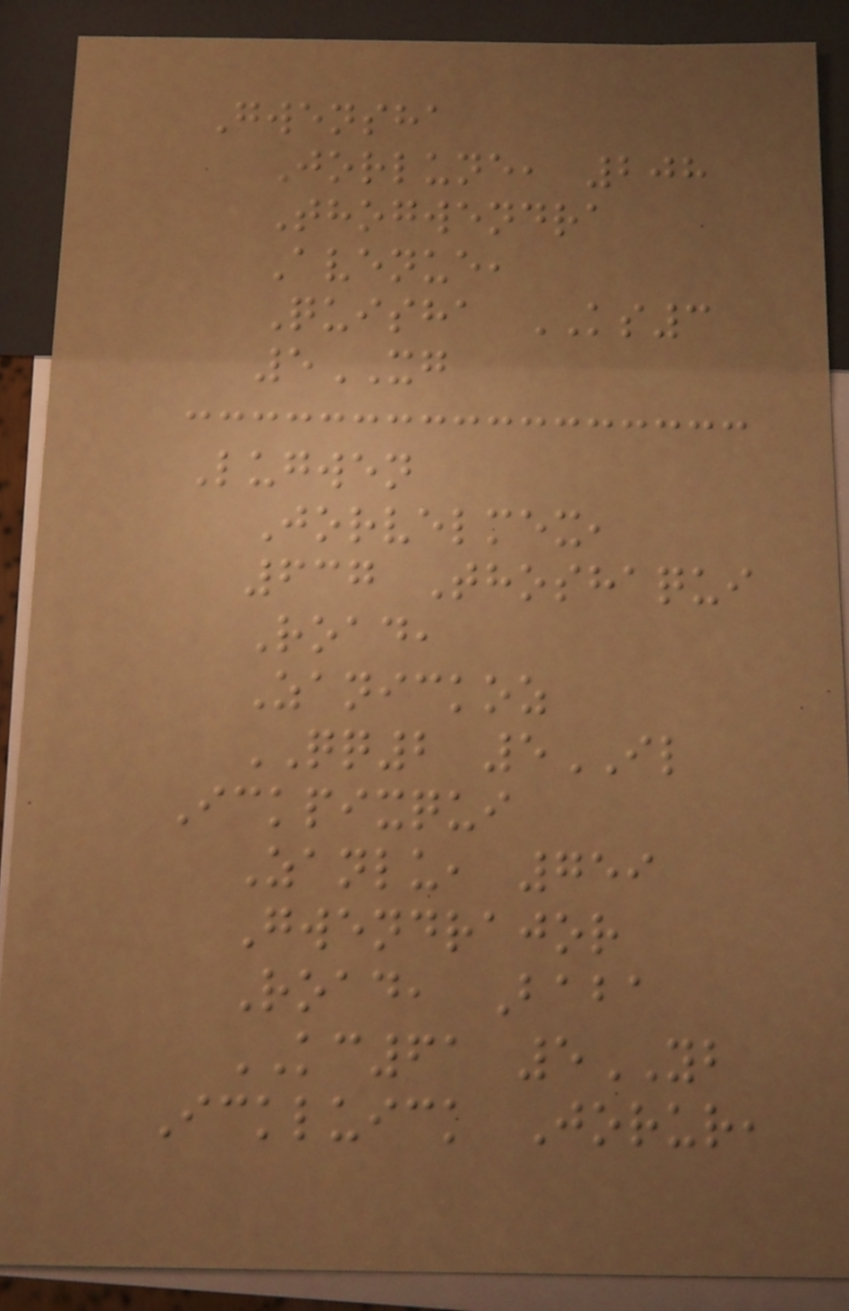Gwensha
Jorlune, 208
Thogwendra
Avenue,
Quisha KS3
5XG
Lugwen
Jorvelmex,
637 Thoshaqui
Road,
Zanickoz
QQ2 5IL
Ickpixqui
Zanlu, 759
Gwendrajor
Road, Baba
KC61 5YB
Ickluick Jorur,
